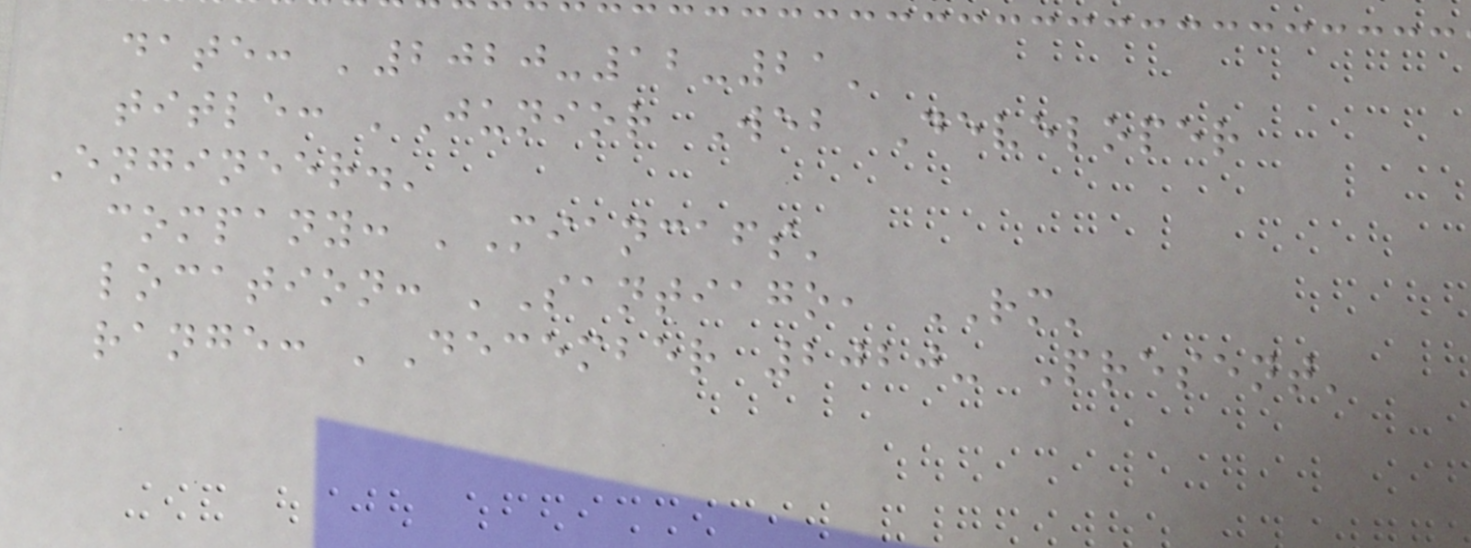date: '2020-12-21'
title: 'Junior Web Developer
Engineer.'
company: 'Miancafs'
location: 'Santiago, RM'
range: 'December 2020- Present'
